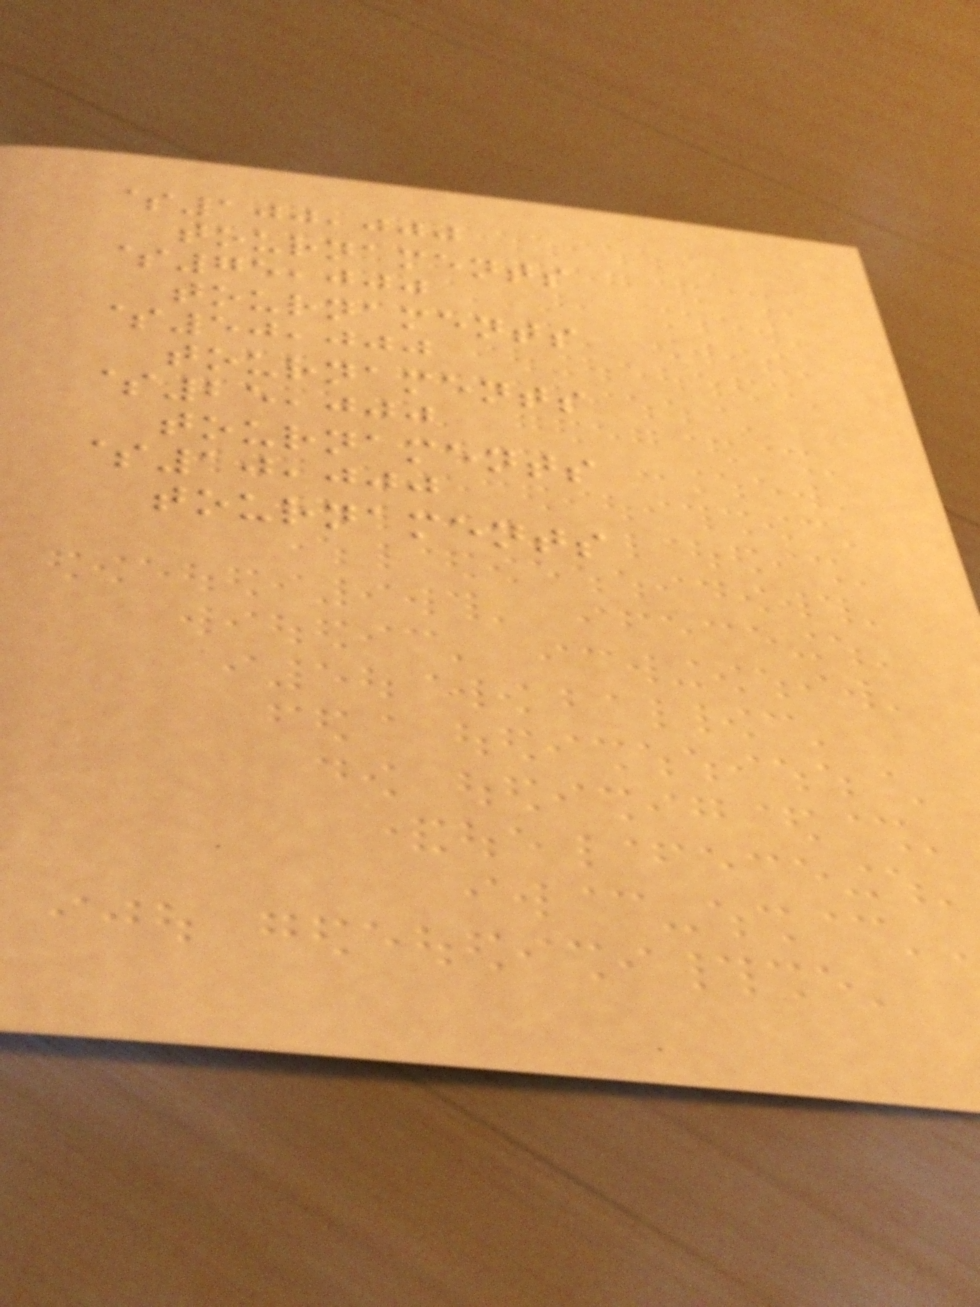$100,000
tournaments
$75,000
tournaments
$50,000
tournaments
$25,000
tournaments
$10,000
tournaments
